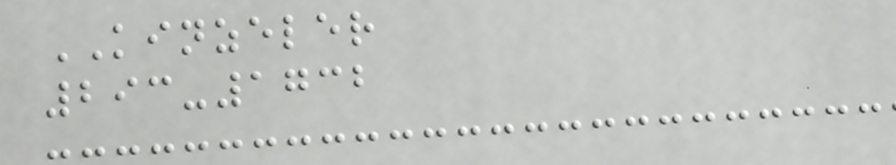KINZELER
293-1732
